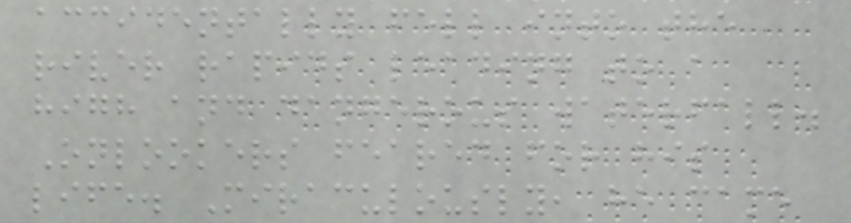accidentally fell into the
river rapids leading to a
high and dangerous waterfall.
Onlookers feared for his
life. Miraculously, he came
